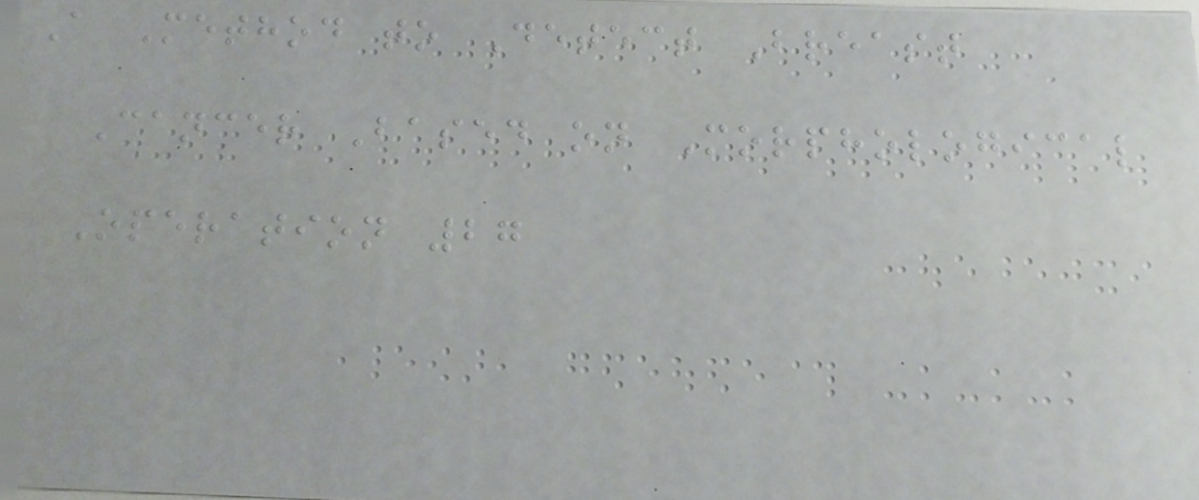A Method to Detect Breast
Cancer Based on Morphological
Operation 27
